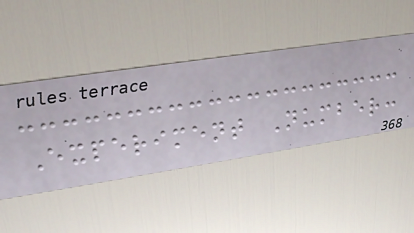Experiment Number:
